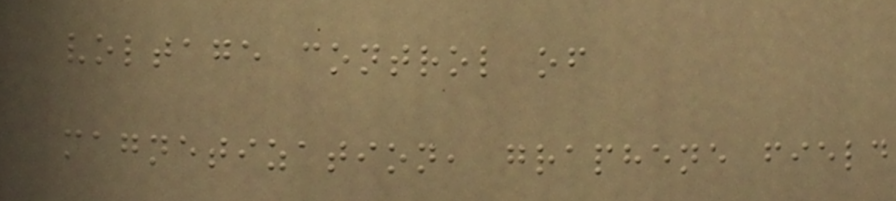voltage control of
magnetization, graphene field
